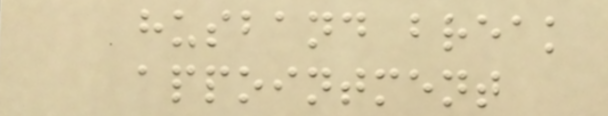husband break
appointment
